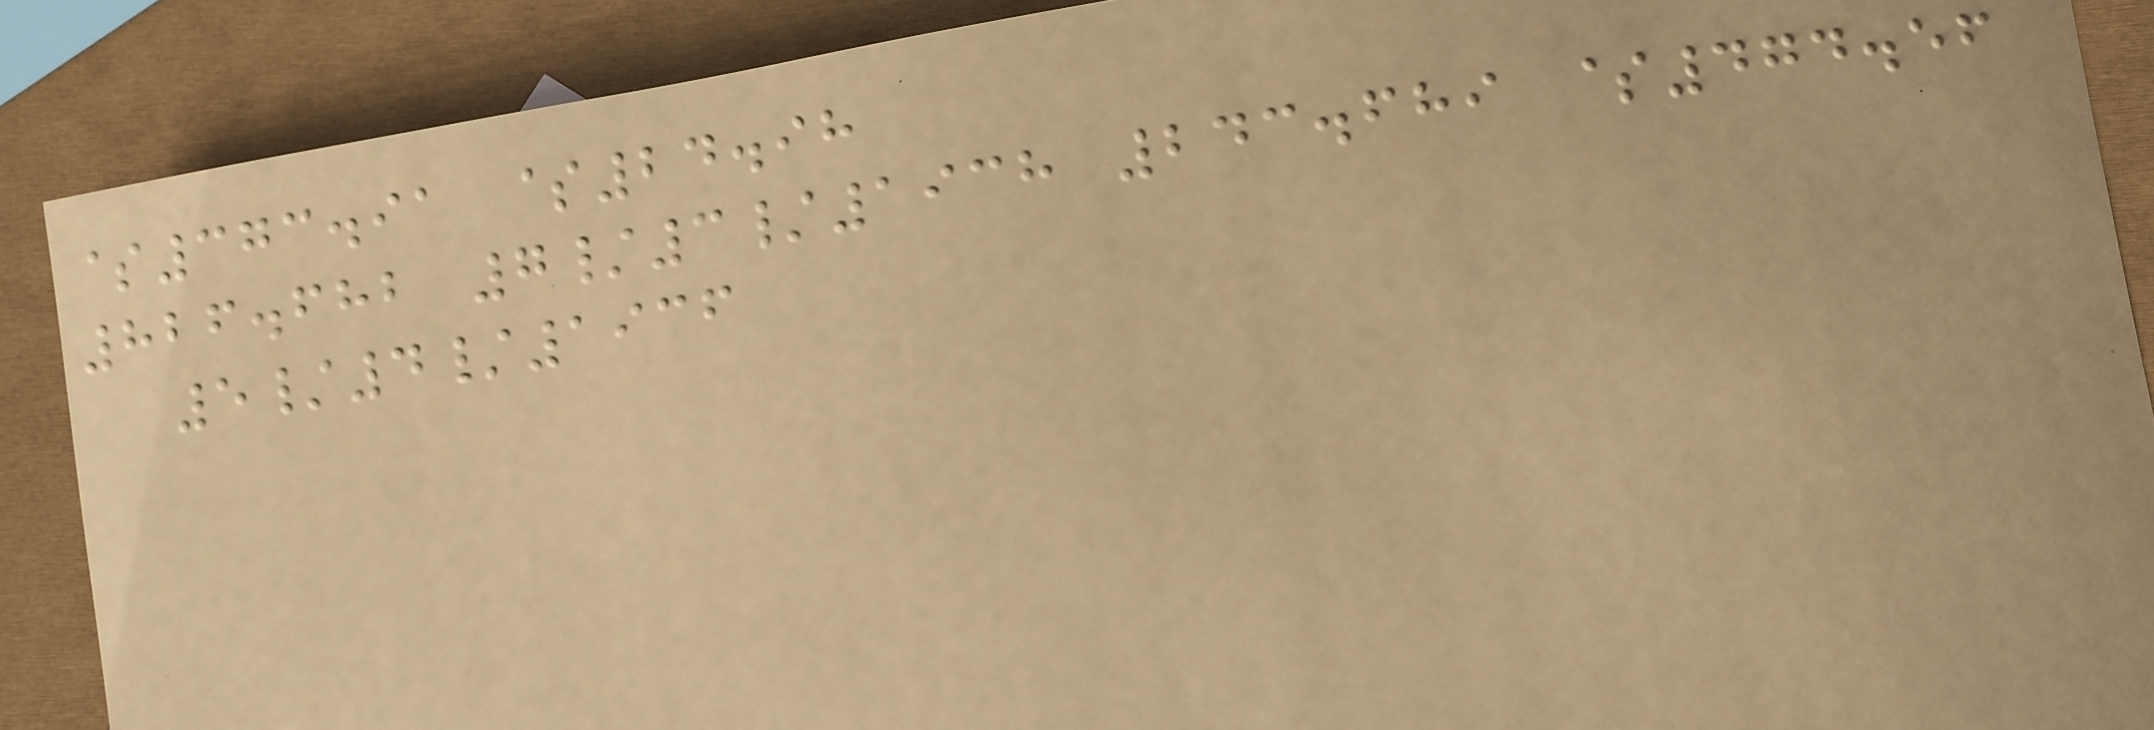$373.91 $24.98
826.682 7/3/1938 243.689 $474.56
5/4/1936
